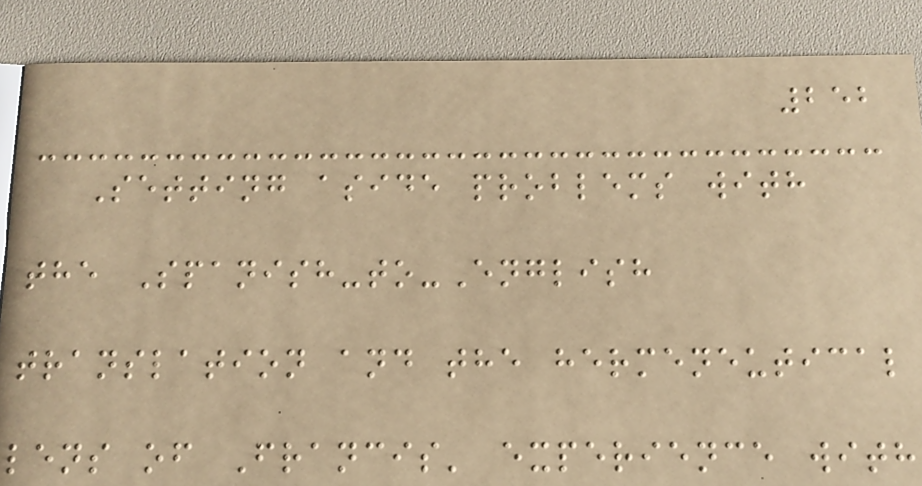252
Setting aside problems with
the Spanish-to-English
translation and the hermeneutical
lens of Francis' experience with
